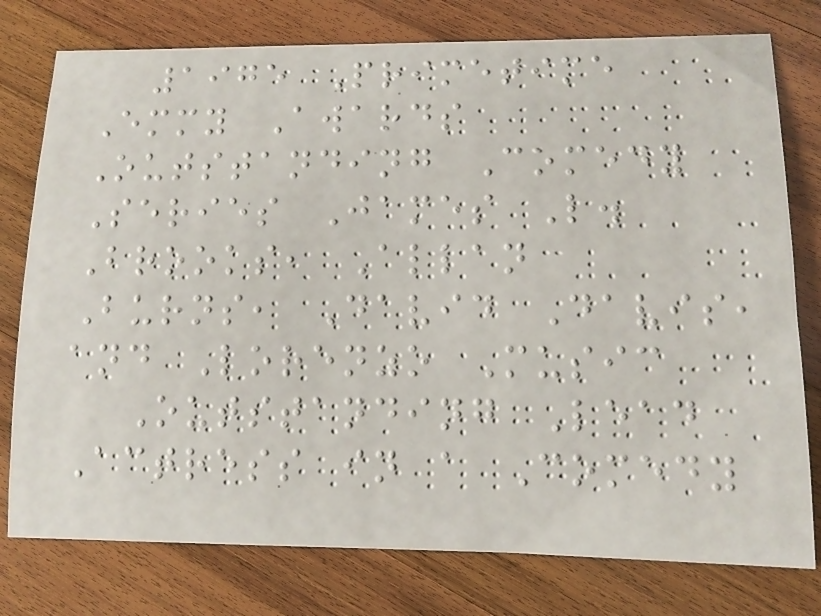1975 Primetime
Emmy Awards
Outstanding Comedy
Series James L.
Brooks, Allan
Burns, David Davis,
and Lorenzo Music
Outstanding Lead
Actress in a Comedy
